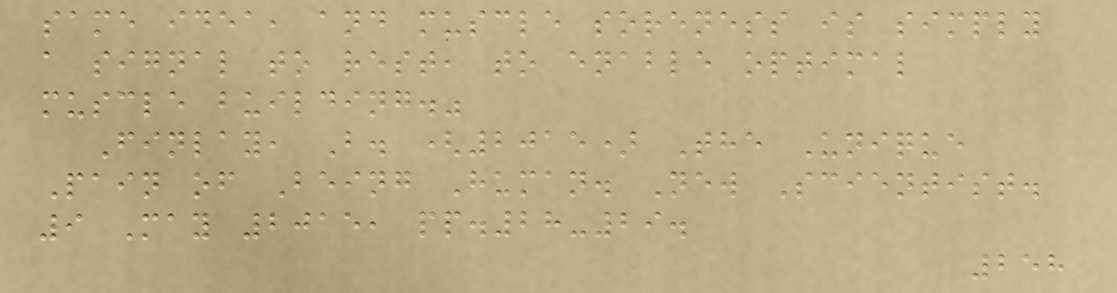same idea, and muscle soreness is simply
a signal to rest, to enable optimal
muscle building."
Finlay, B. (2015) The Unique
Pain of Being Human. New Scientist.
9 May 2015, pp.28-29.
258
